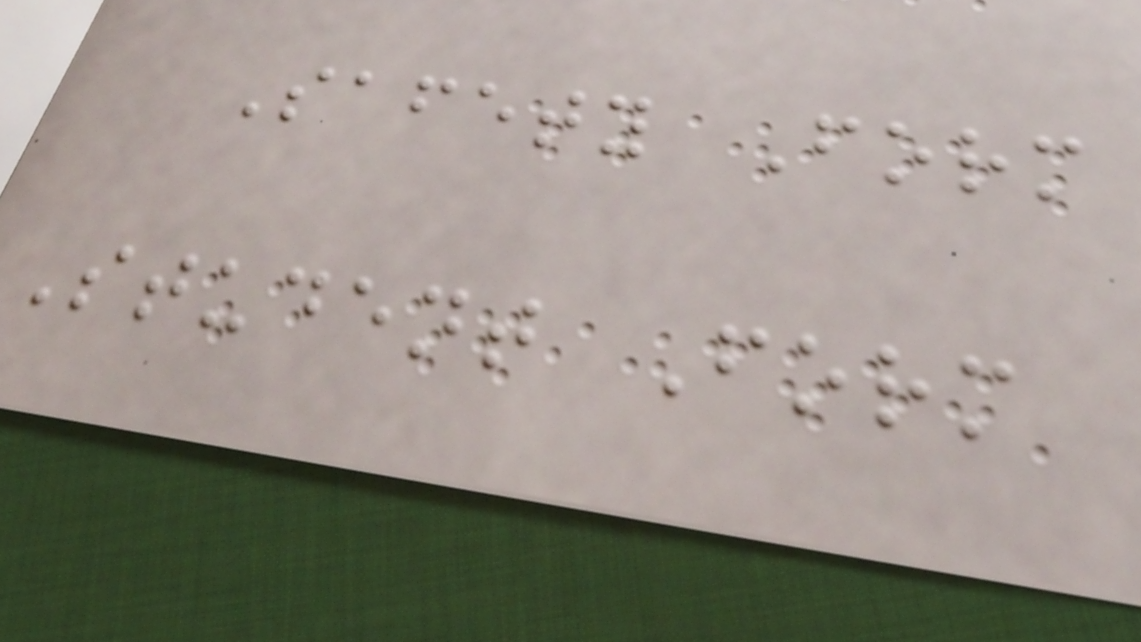Safety Form
Student Form
